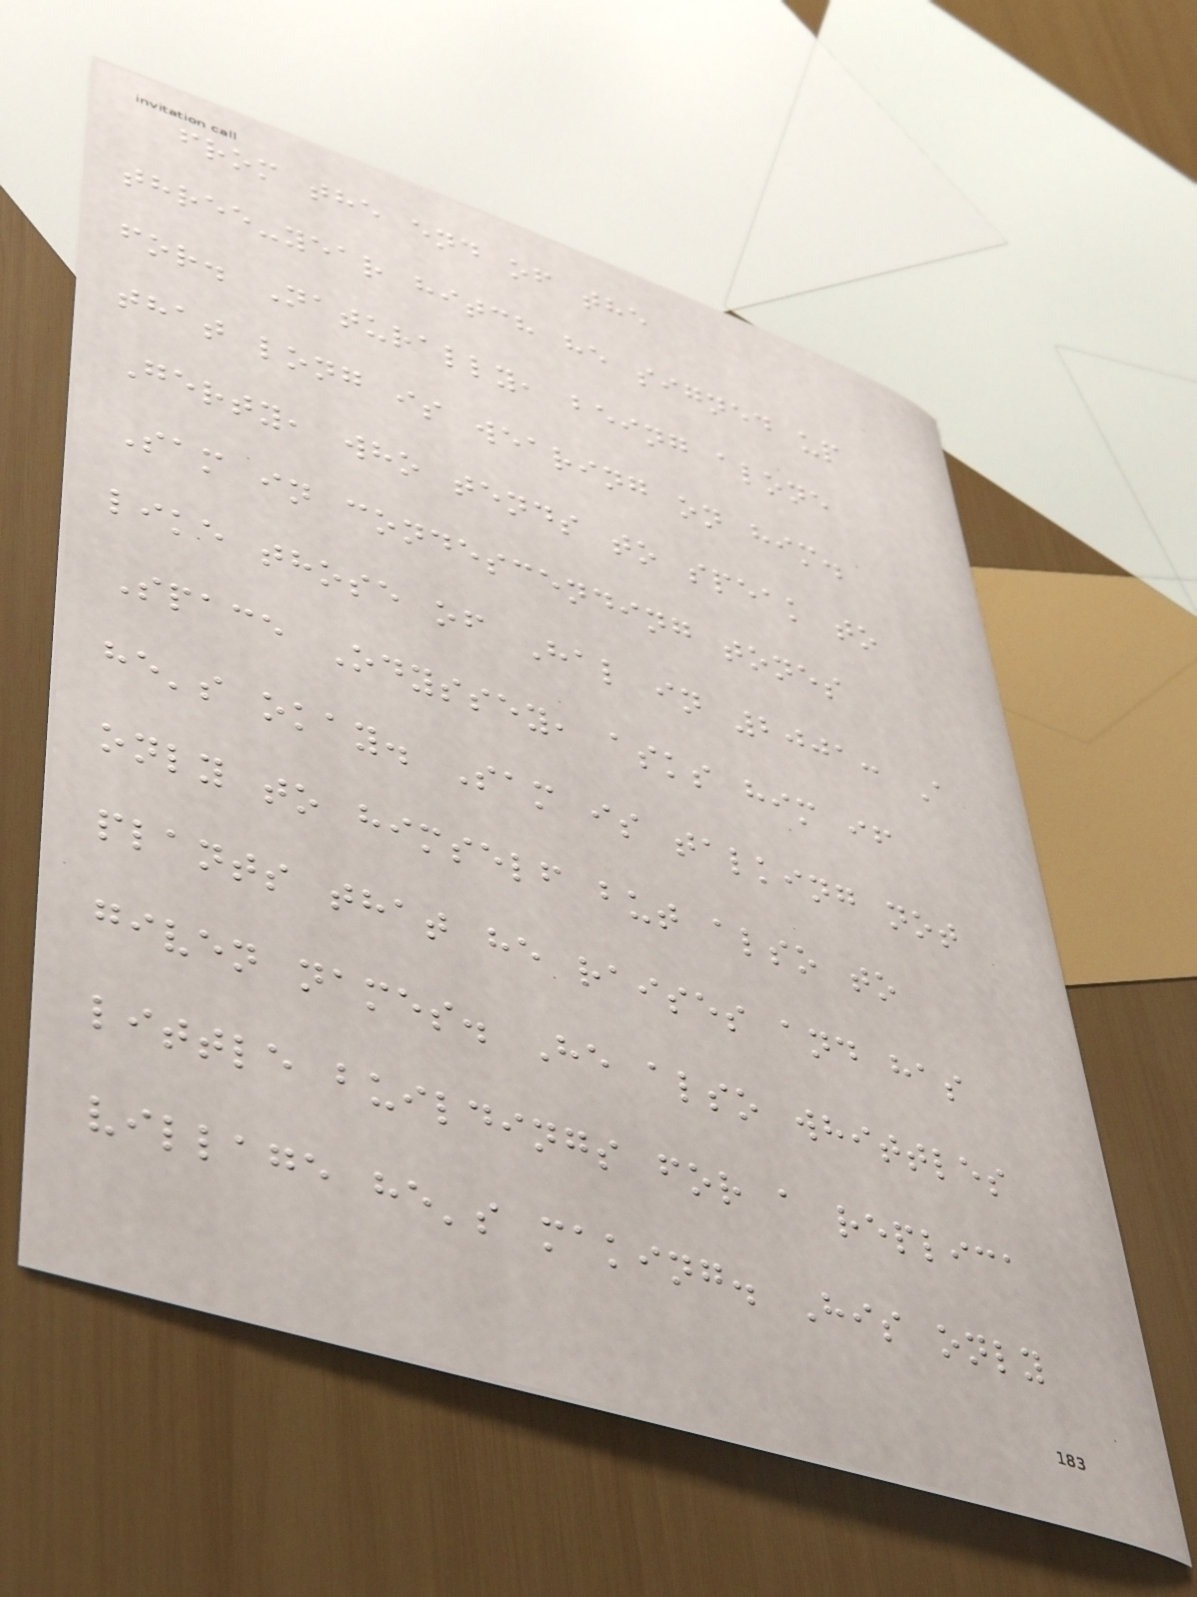from the end of the
three-year hitch he signed up
for. Naturally, being alone
that long is wearing on him.
Gerty, who tends to speak to
Sam in condescending tones
like those of Hal in 2001: A
Space Odyssey, asks him if
he's okay. Sam is talking not
only to himself but also to
plants that he raises and has
given names. He also whittles
little buildings for a replica
village he's making. His only
